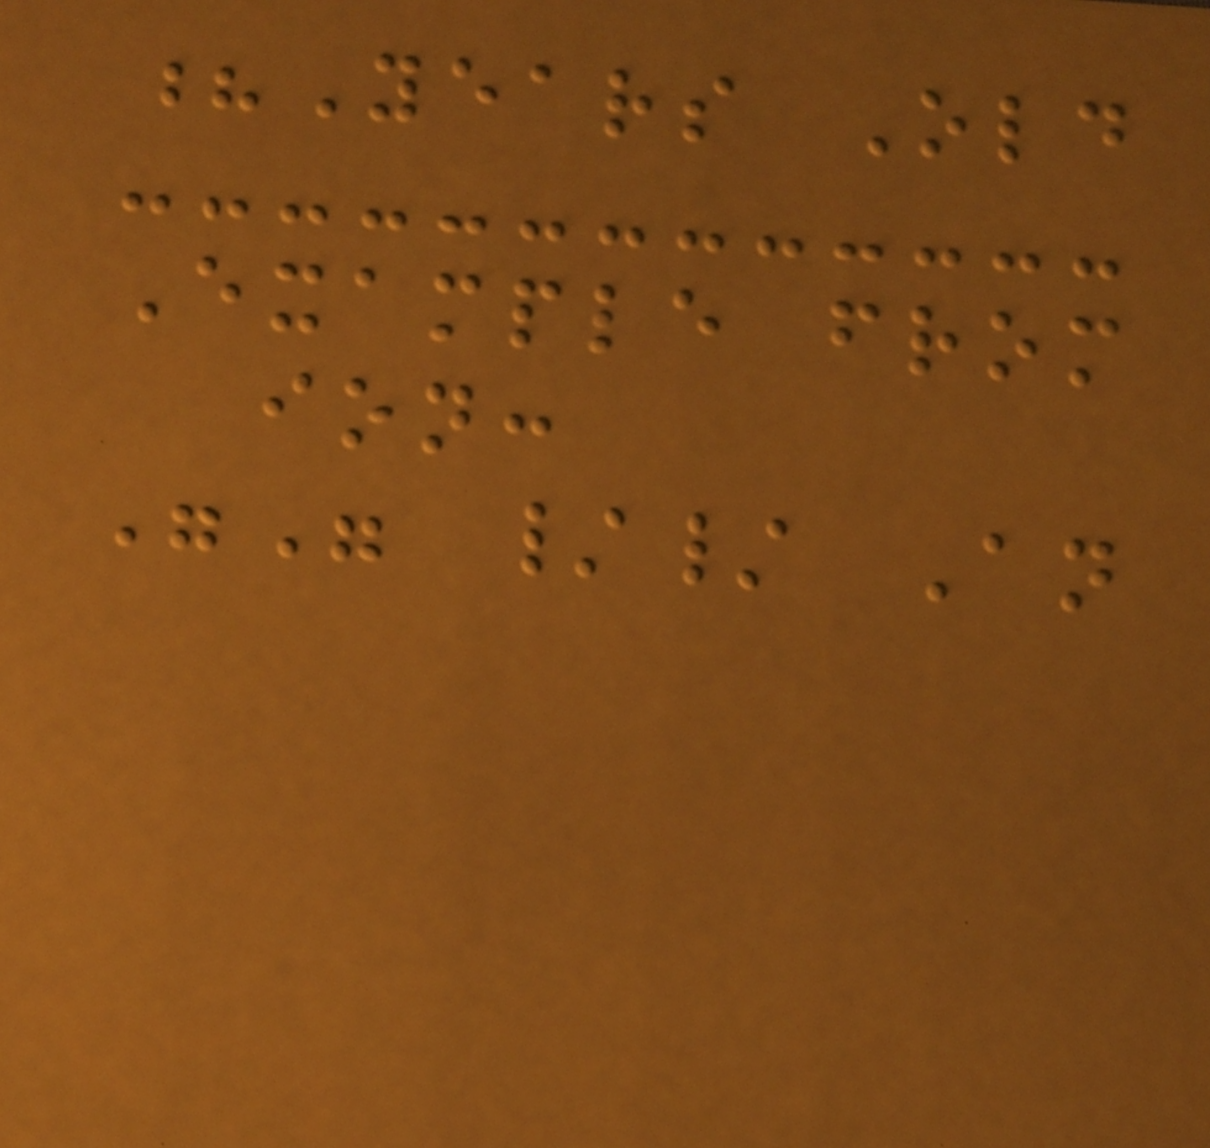?Years Old
Example from
ion:
"" // An
